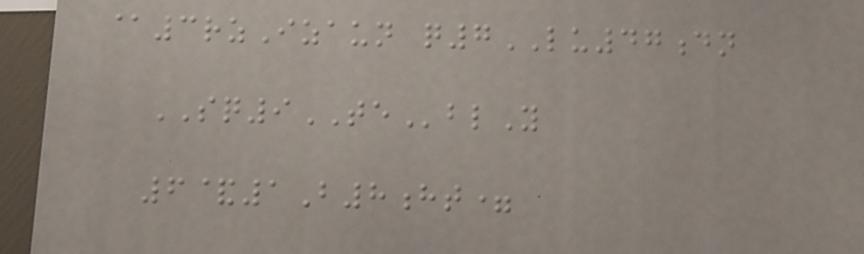@3rzIzaun q7LU47dn
SQ9TEblY
6&1B8ht=
